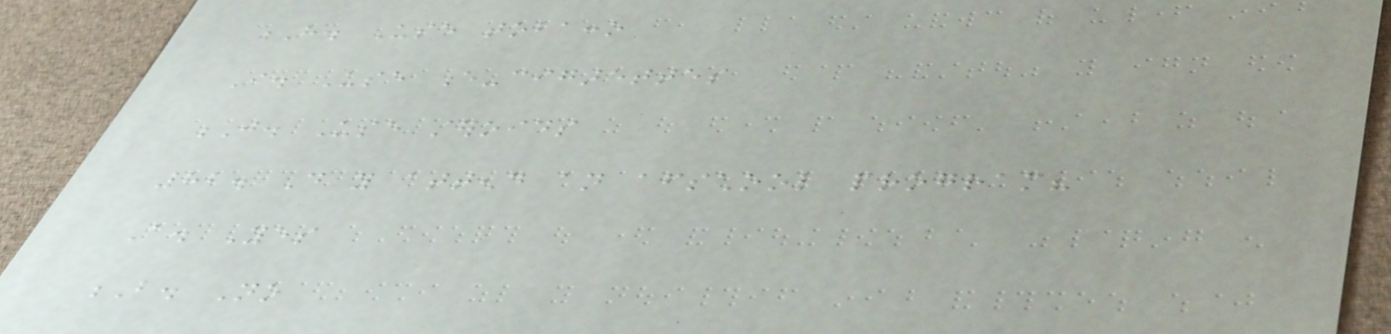H. Use tobacco
I. Use e-cigarettes
J. Use steroids
82. Do you attend an afterschool program?
A. Yes
B. No
